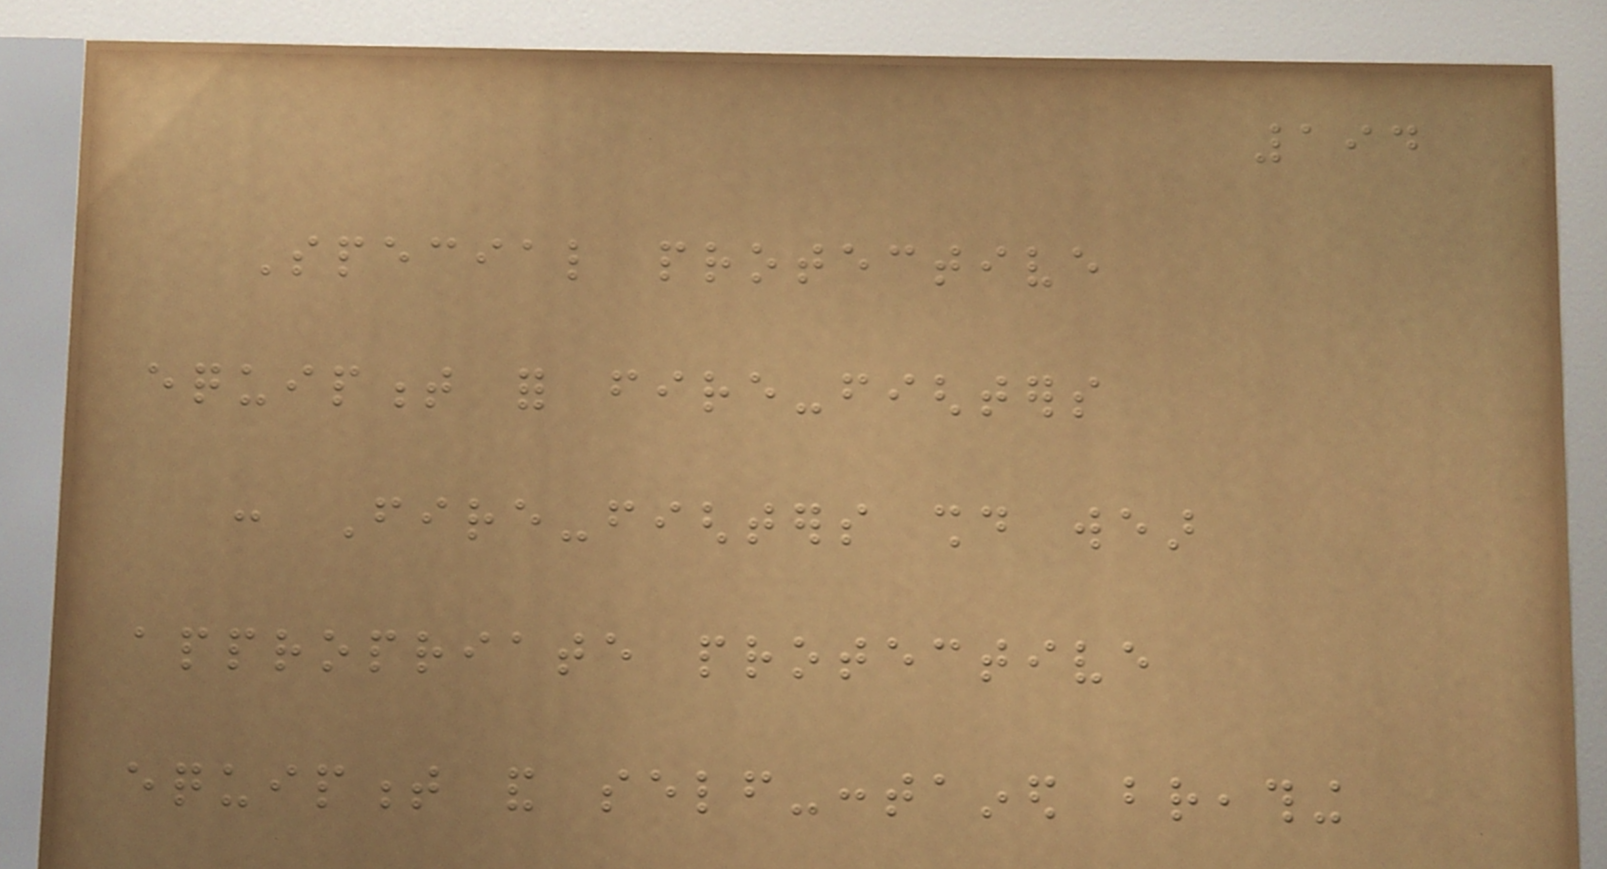194
Special protective
equipment for fire-fighters
: Fire-fighters should wear
appropriate protective
equipment and self-contained breathing
